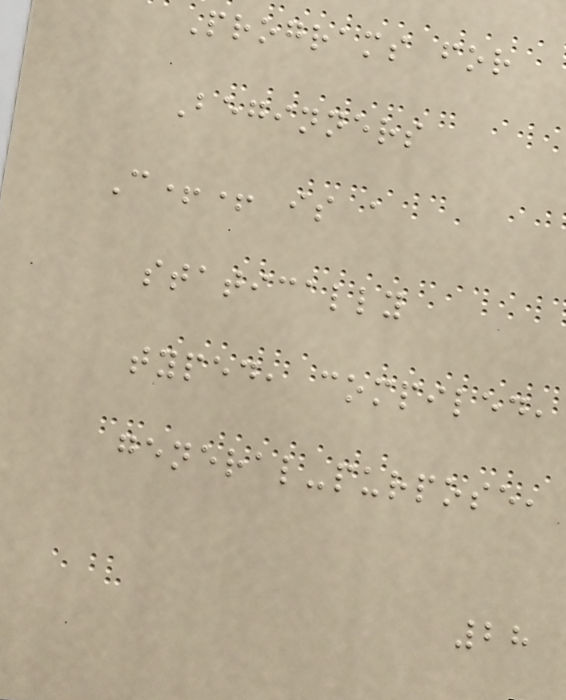Programs for
Beginners
C++ is a
statically
typed, compiled,
general-purpose,
28
